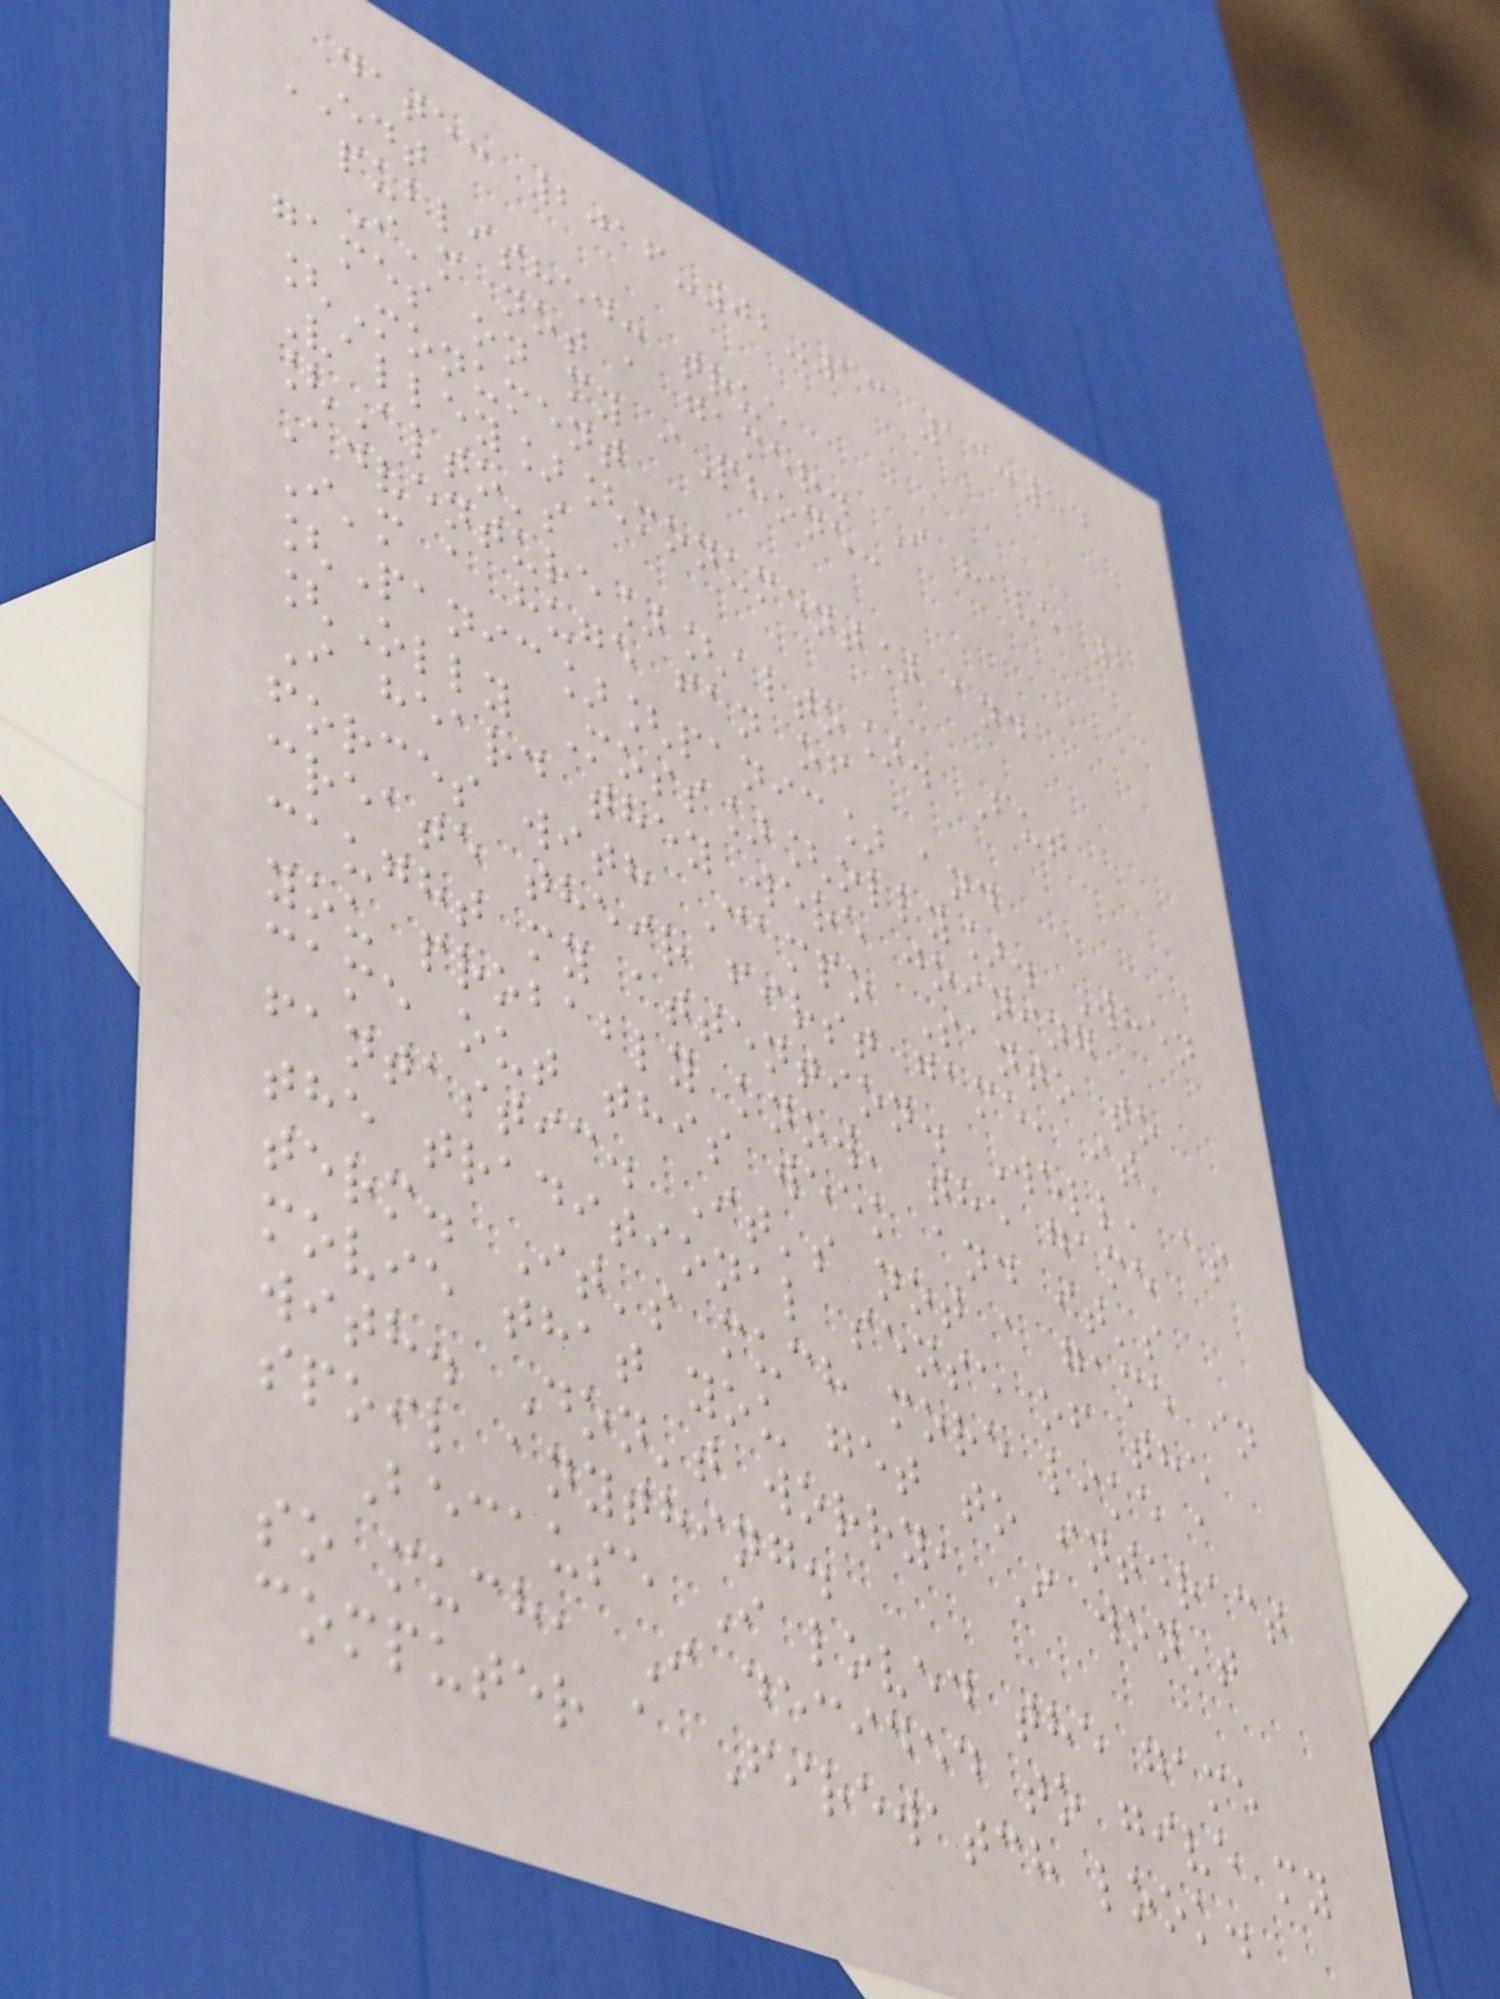date: 2016-02-13 13:54
EDT
published: true
I'm not a gamer. I have 2
games on my iPhone:
[Monument
Valley][monument] and
[Alto's
Adventure][alto]. But
I'm a huge fan of
[Panic][panic] and
[Olly Moss][olly]. When
I heard they were joining
forces with Campo Santo to
create their first game, it
caught my attention. Well, as
you probably know, the game
came out this week and it's
fantastic. It's not a game in
the traditional sense of the
term. It's much more like a
movie that you get to interact
with. Don't worry, I won't
spoil anything.
Because I loved the game
so much, I decided to give my
computer a Firewatch look.
